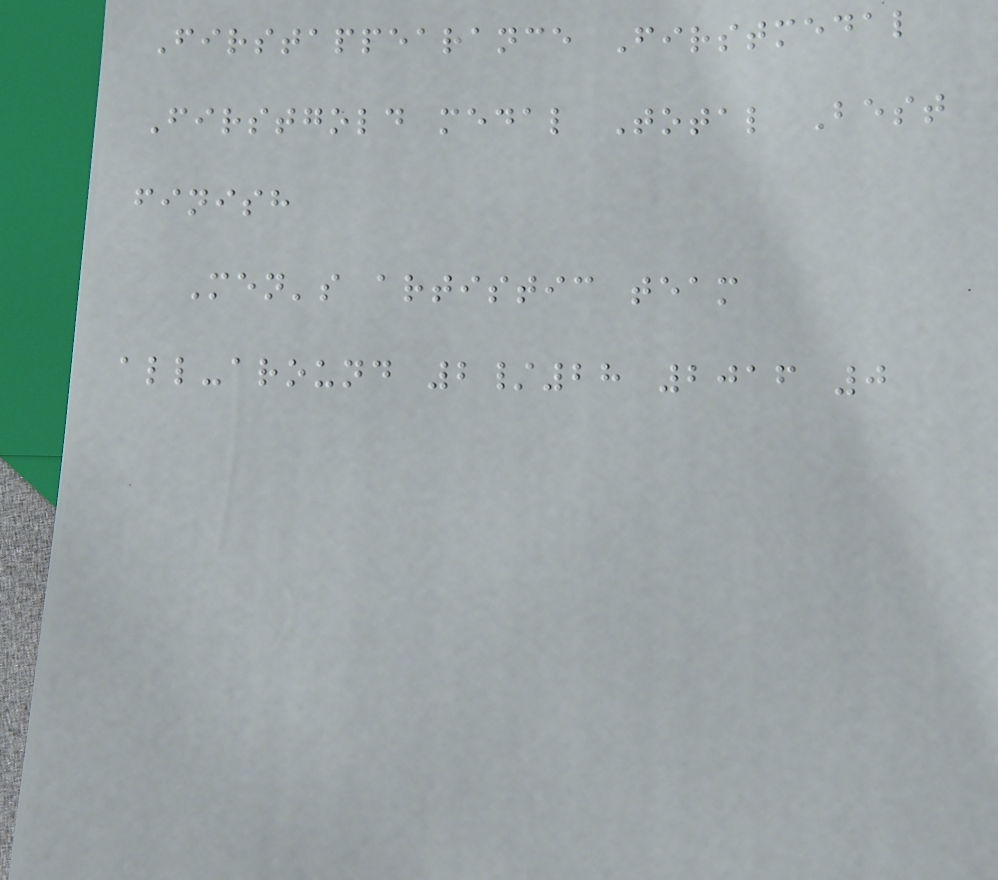Firstappearance Firstmedal
Firstgold medal Total Best
finish
Men's artistic team
all-around 2/28 2016 0
